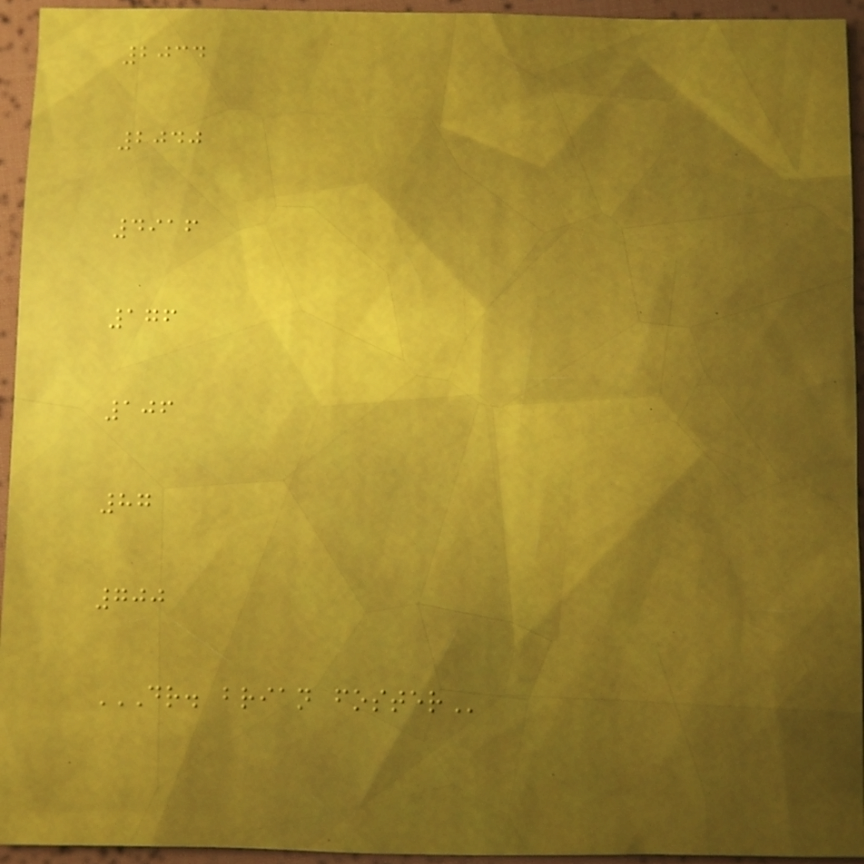2034
2040
4916
176
106
87
700
DR. BRIAN FOSTER
